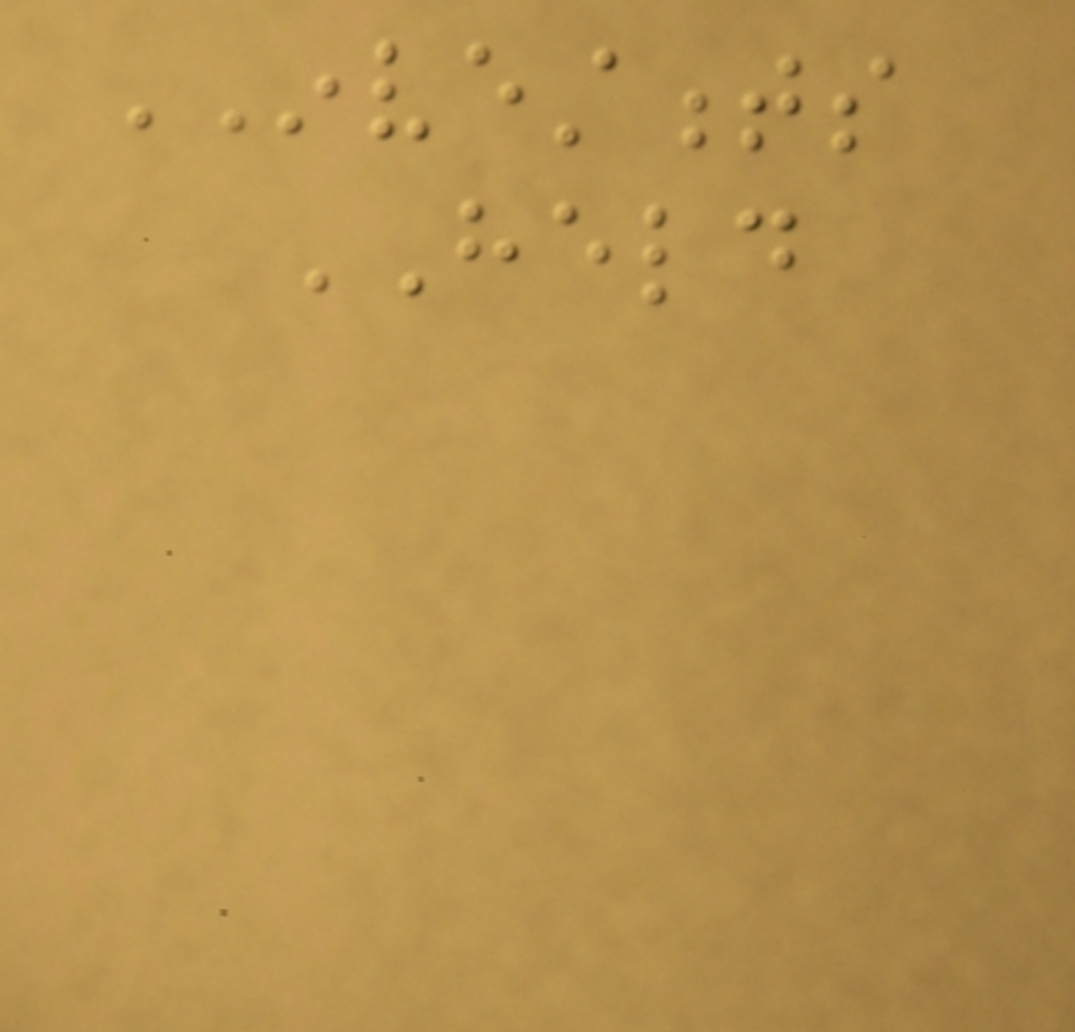INVESTMENTS
HELD
